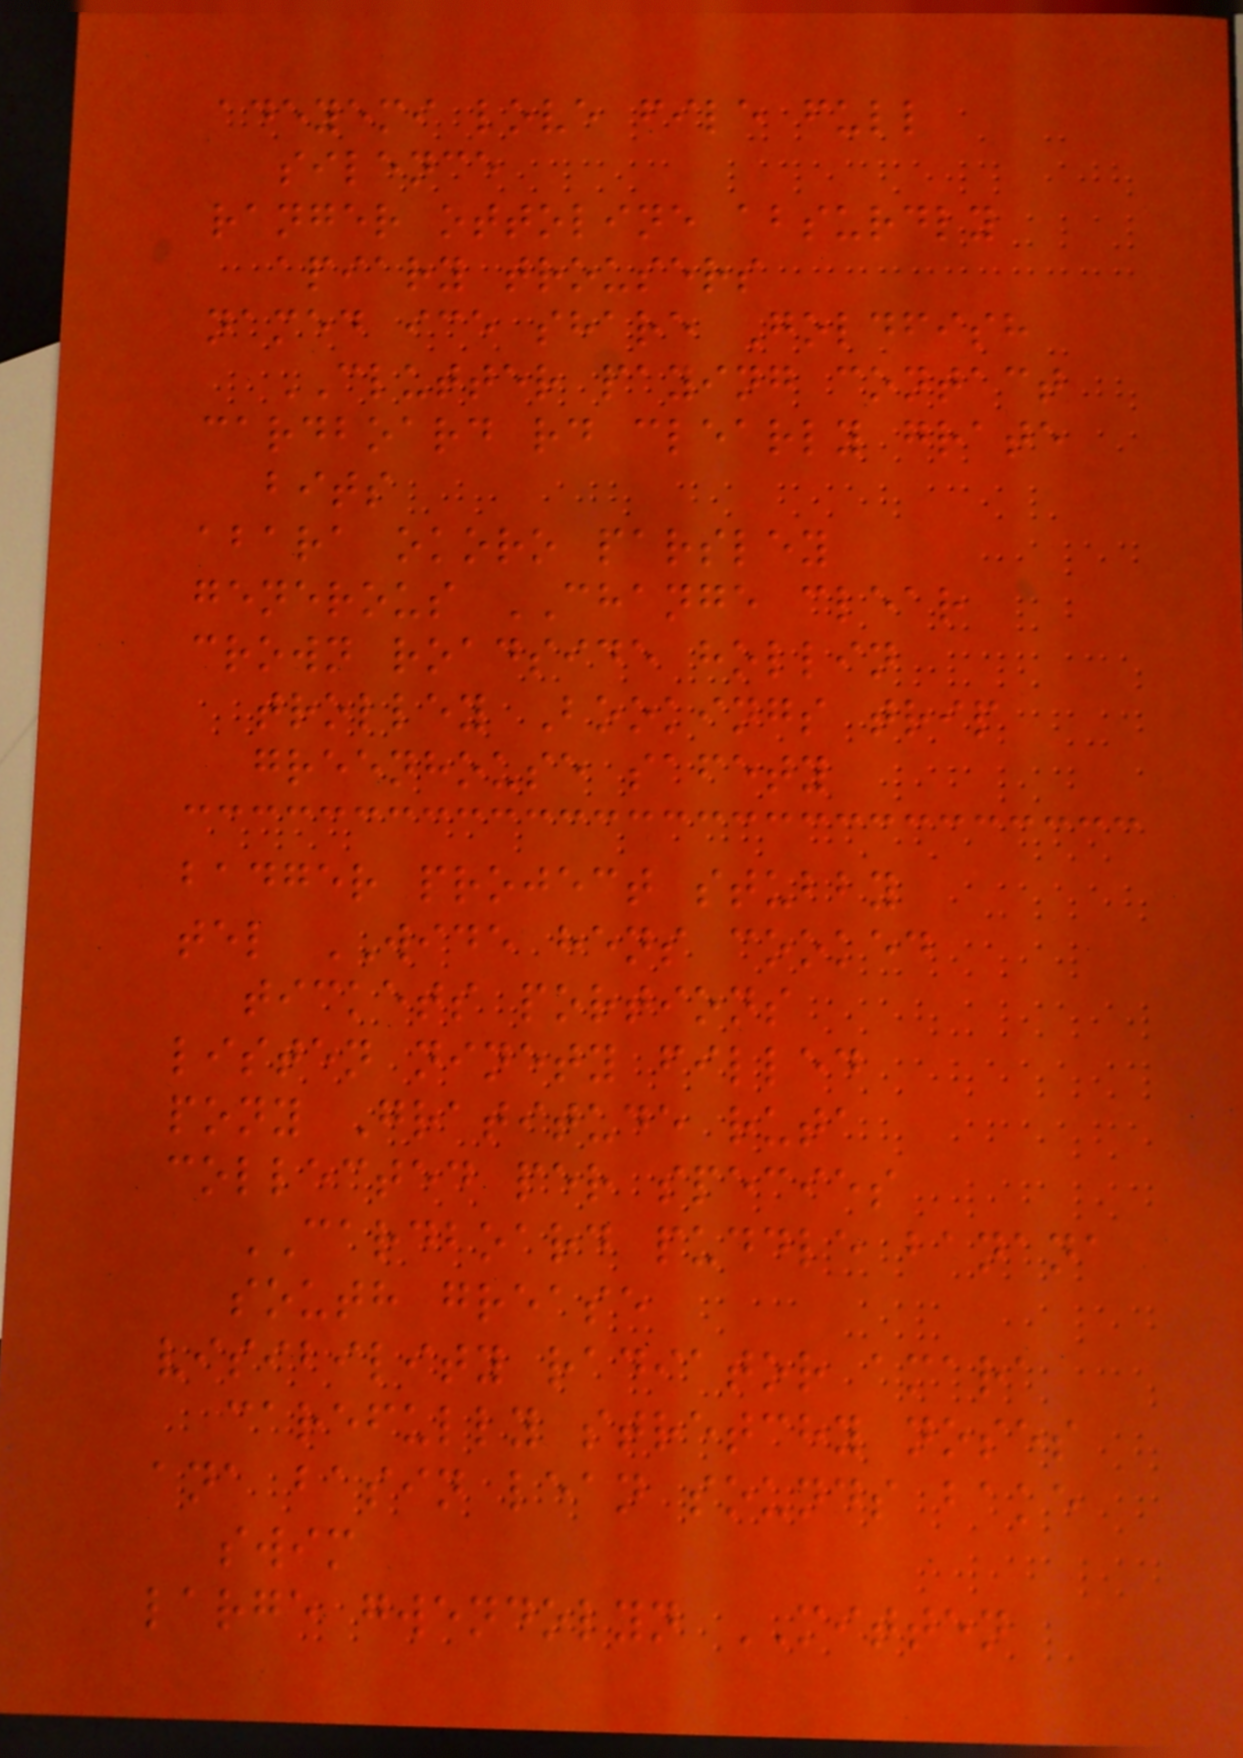adeyemi love file full
silence
ranger ottoline absurdly
apiary trousers
named ice share Goldfish
CLUTTER paying contact
cardboard rd clearly grate
bits
abara okoro parsley
generous CHANGE clear
crown roadside hollin
trolley Bookings trip
greenhouse safety
badger project stubby
tel WIDE hens cooked
tickets portions
listen ninety filled
pony Gratitude ruta
collected per species
CARDBOARD puddle banana
south grease
visibility radiator amara
carefully stretchy noses
ana basin lean sounds bake
swim
large gwendolyn MITTEN
